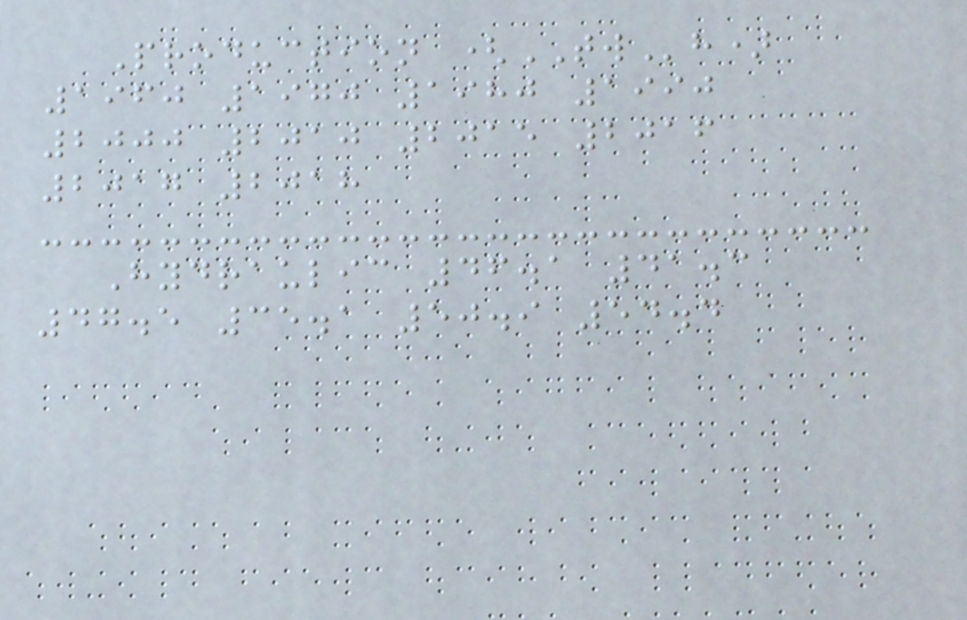Production (TWh)
1960 1970 1980 1990
2000 2010 2015 2016
2017 2018
Hydraulic 46.1 41.3
47.5 35.1 50.9 54.4
